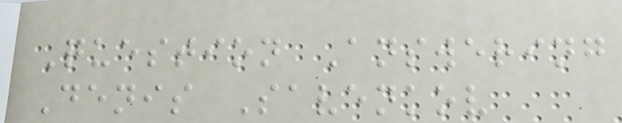Question Answering
Denis Savenkov
